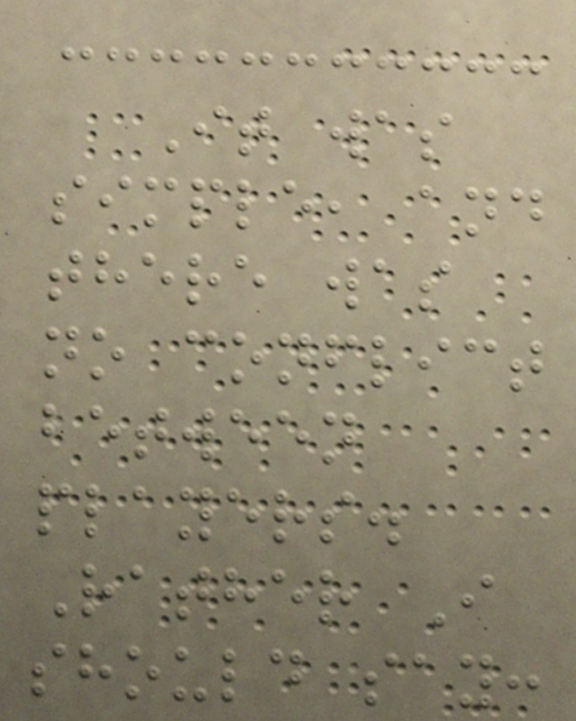It was
simple, and
there was
no conflict
between
players.
Rather I
should say:
